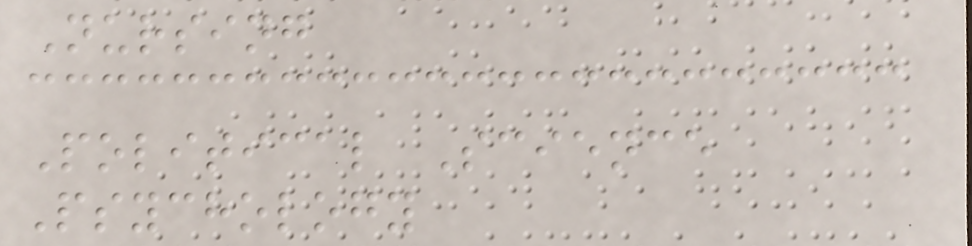Nursing
Political Science
Psychology
